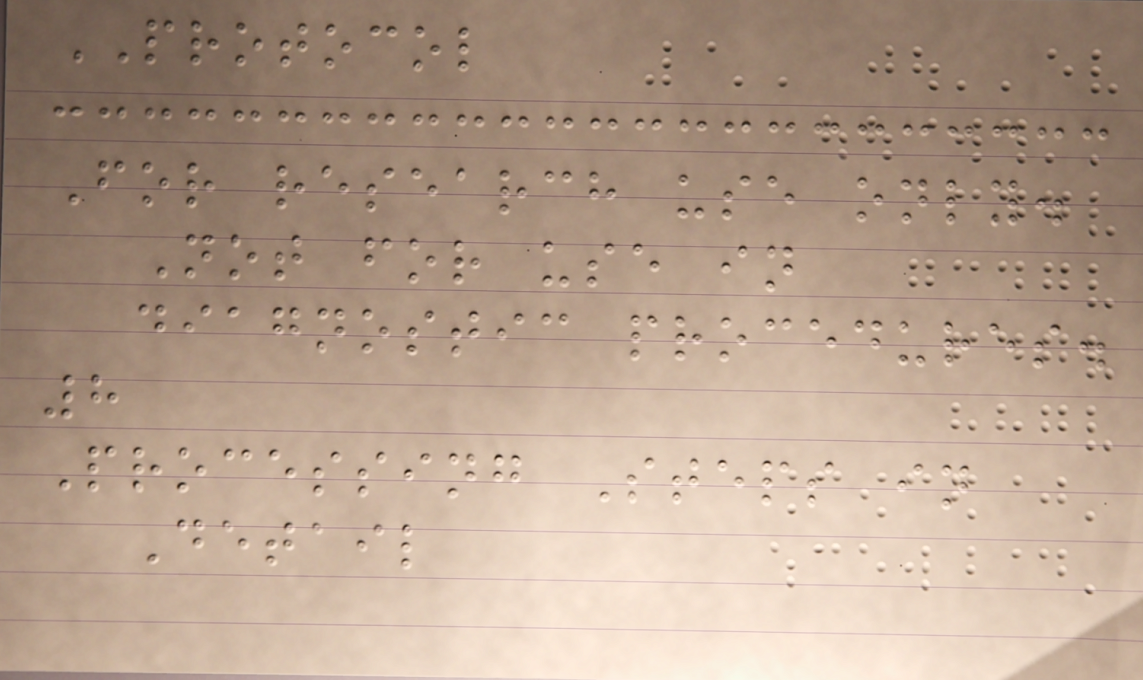PROTOCOL
For research use only.
Not for use in
diagnostic procedures.
8
Processing Steps in
Detail
